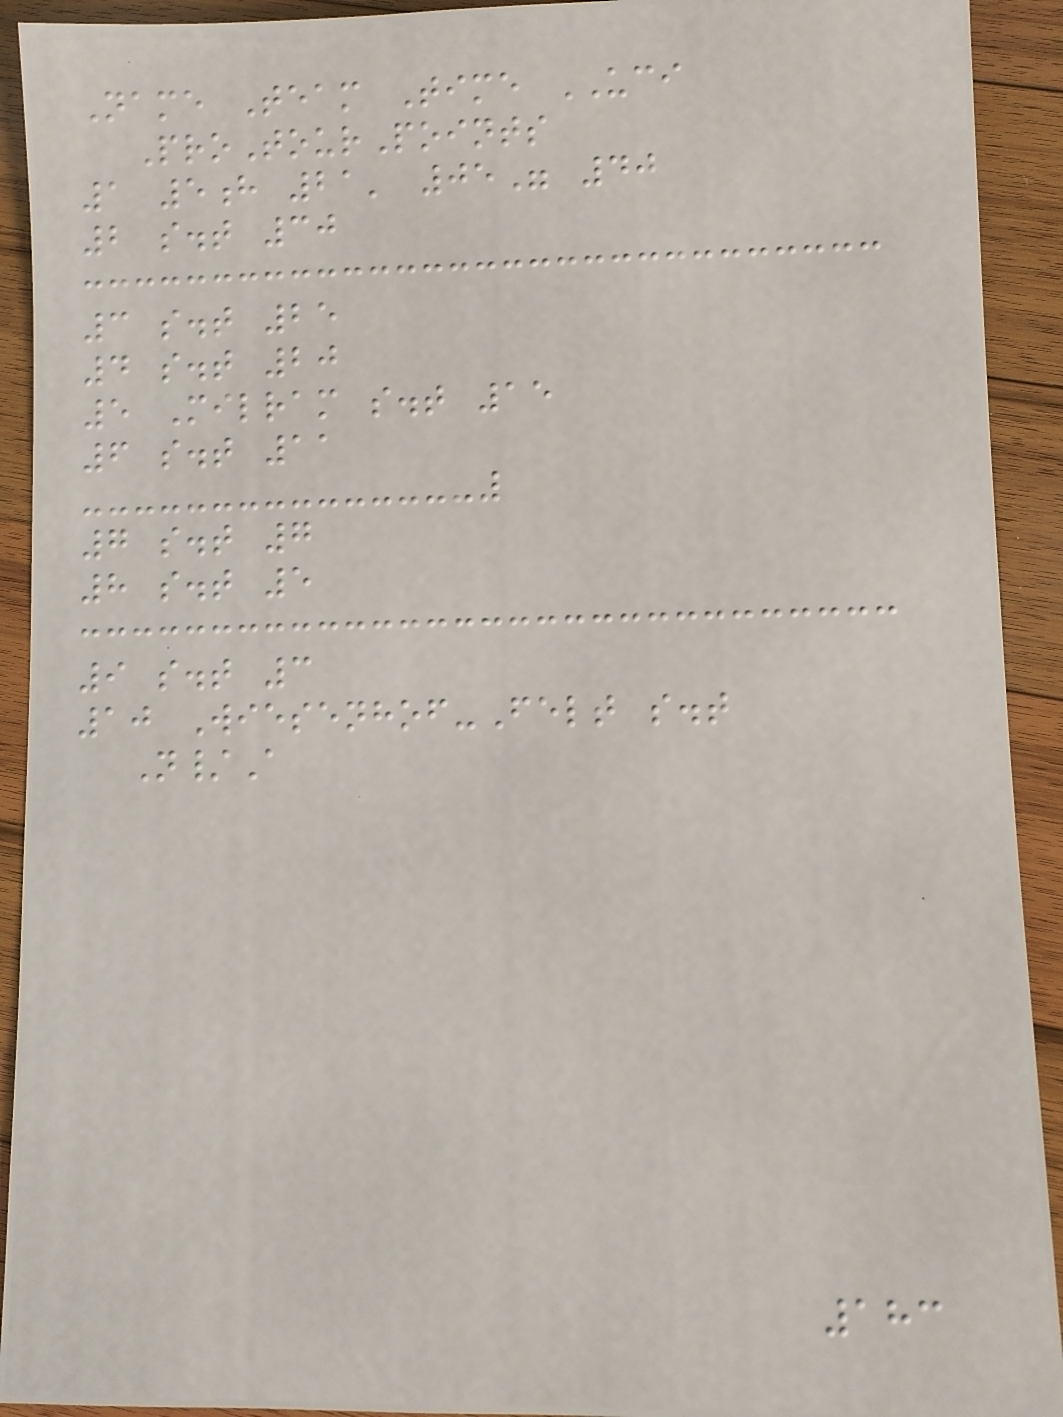Name Team Time UCI
ProTourPoints
1 5h 21' 05" 40
2 s.t 30
3 s.t 25
4 s.t 20
5 Milram s.t 15
6 s.t 11
7 s.t 7
8 s.t 5
9 s.t 3
10 Wiesenhof-Felt s.t
N/A
183
